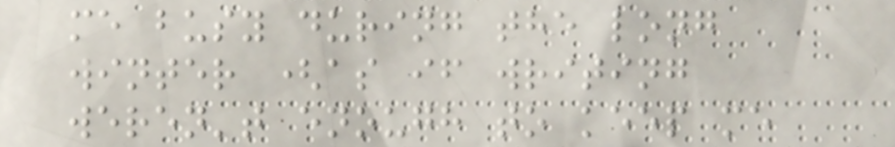me busy during the long
winter (as if writing
weren't enough to keep me
